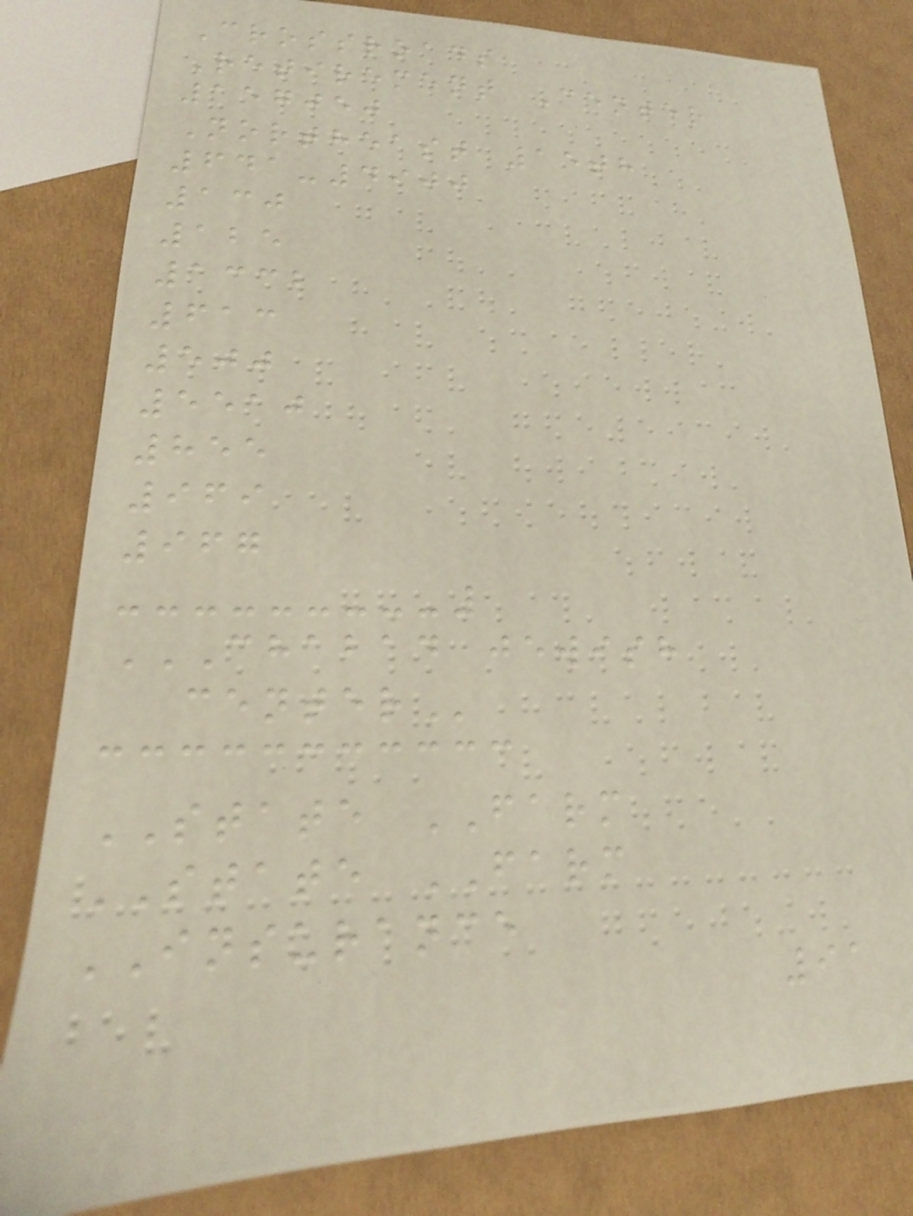Crossroads
Retirement Center
157050
Northeast 15th
641-4900
130
125
1332
613
500
5510
855
969
967
CHABAD JEWISH
CENTER
STATE FARM
STATE FARM
INSURANCE
91
